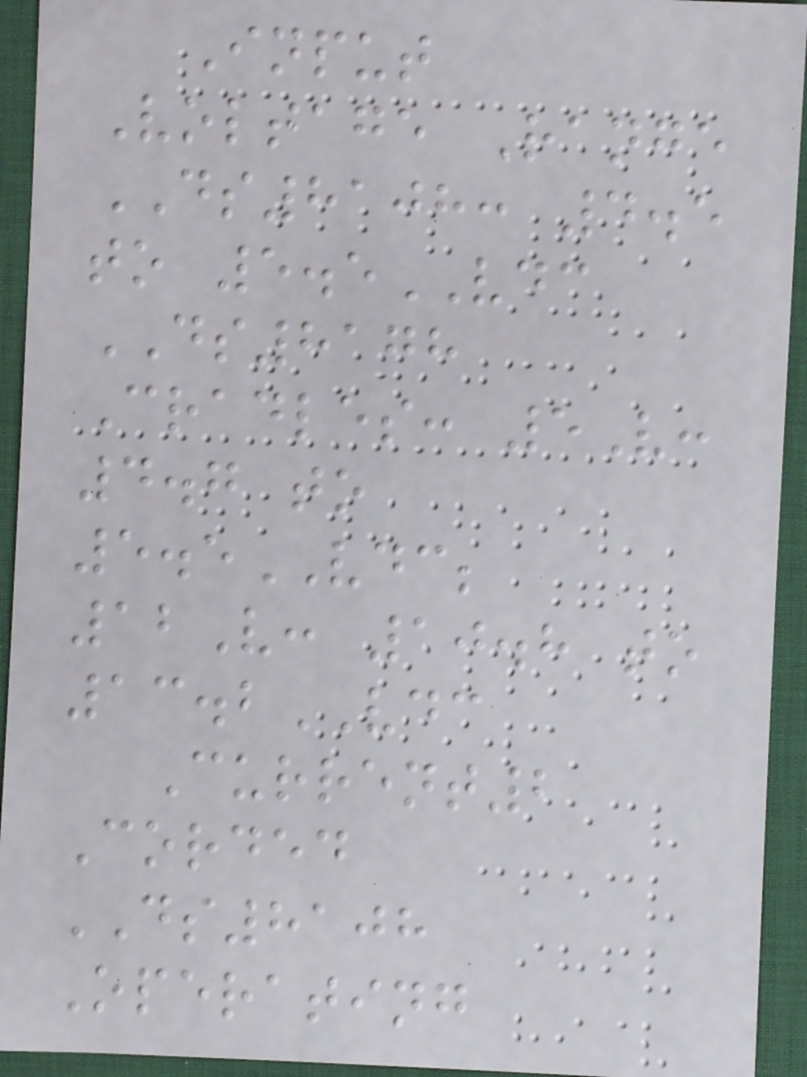Input
Voltage Range
DS8108: 4.5
to 5.5VDC
DS8178
Cradles: 5V:
4.7 to
5.5VDC;
12V: 10.8 to
13.2VDC
Current2
Corded
DS8108
Operating
